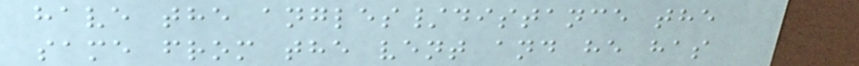have the angles/distance the
same from the vent and he has
